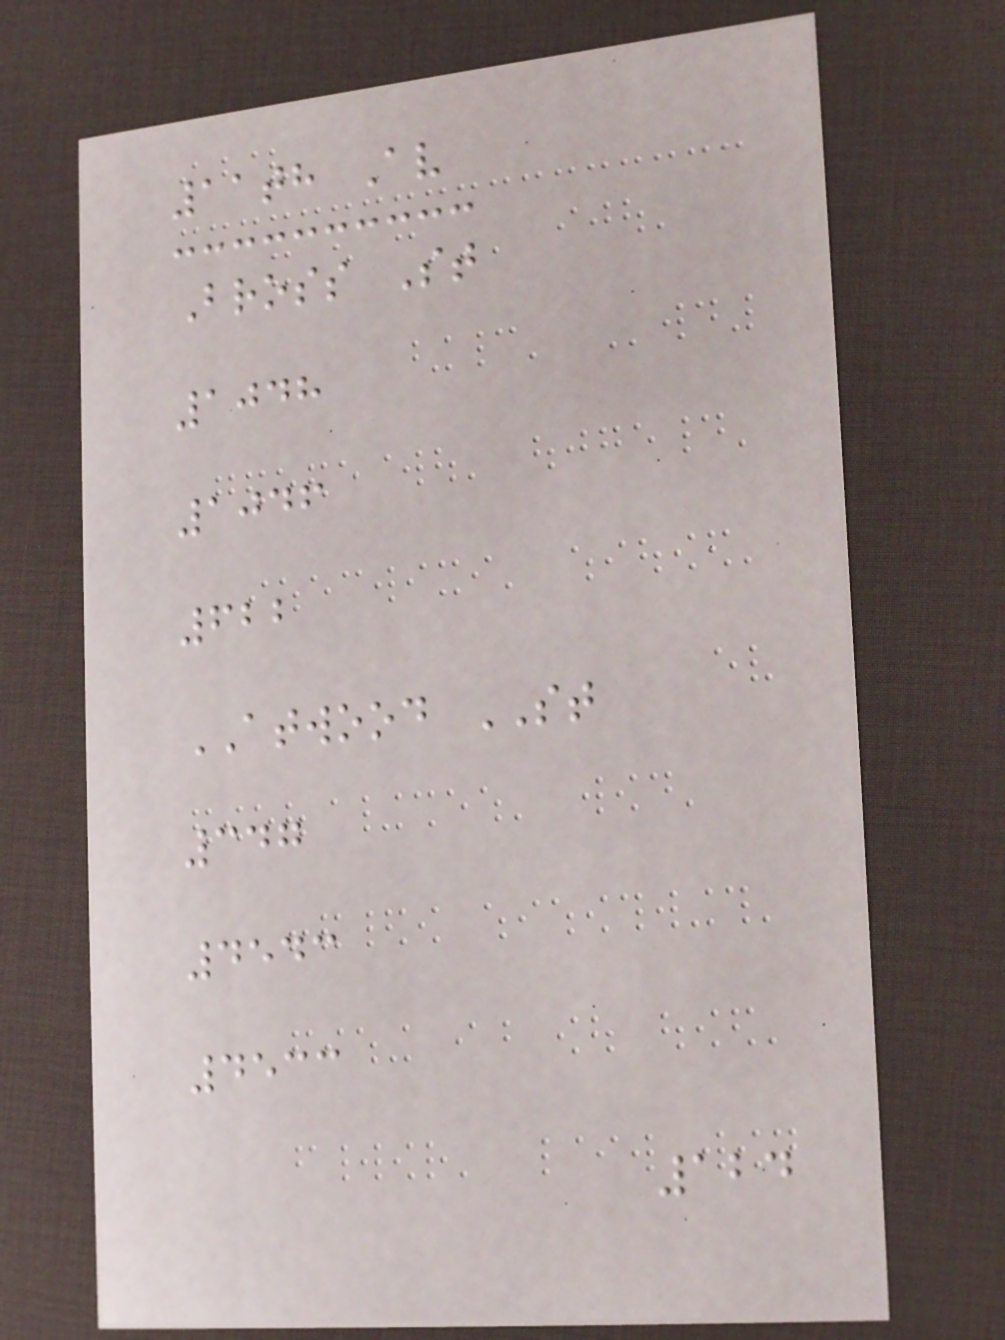11th Av
Bross St
1048
1046
622
ATWOOD ST
347
4543
4533
124
